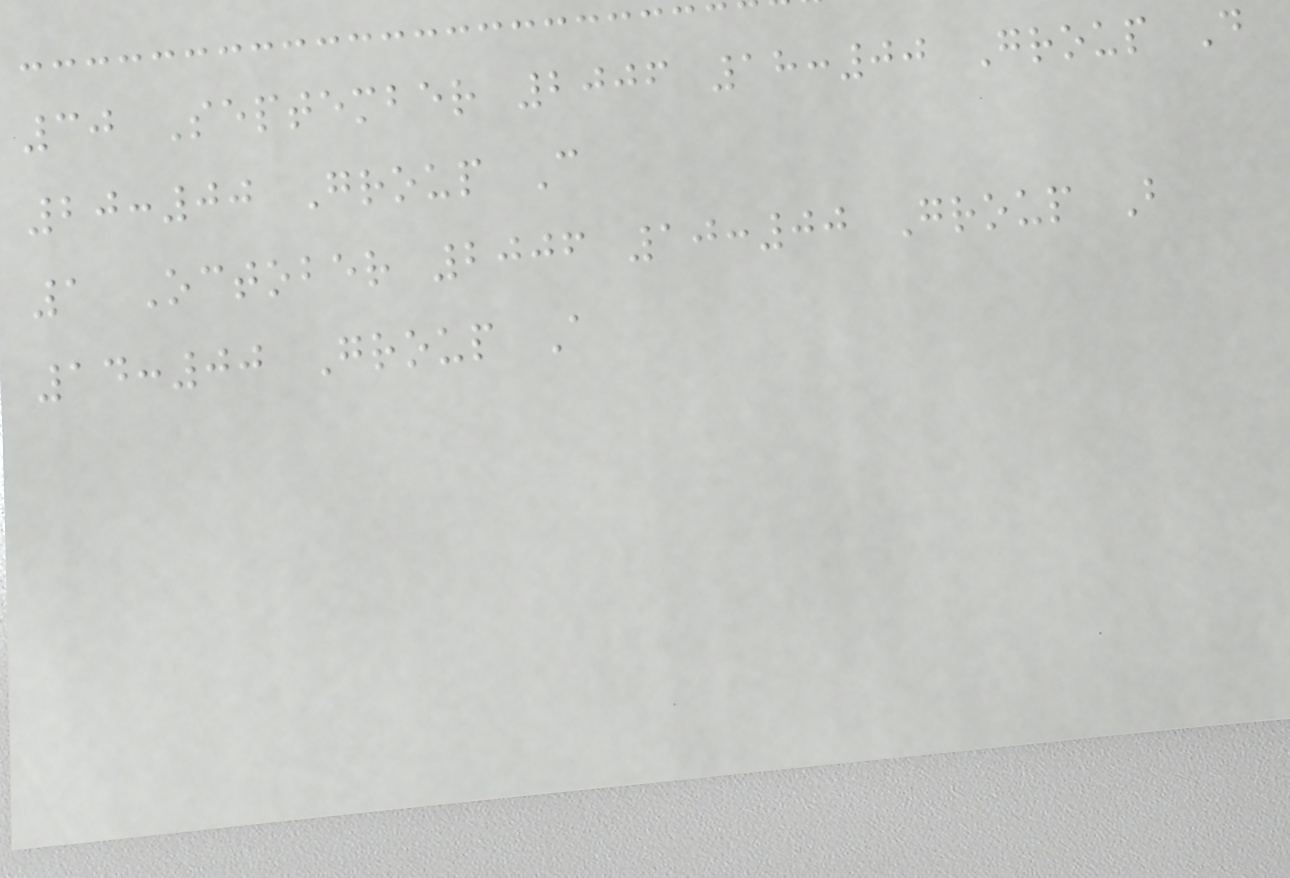30 September 2006 18:00 Group D
20:00 Group C
1 October 2006 10:00 Group B
14:00 Group A
